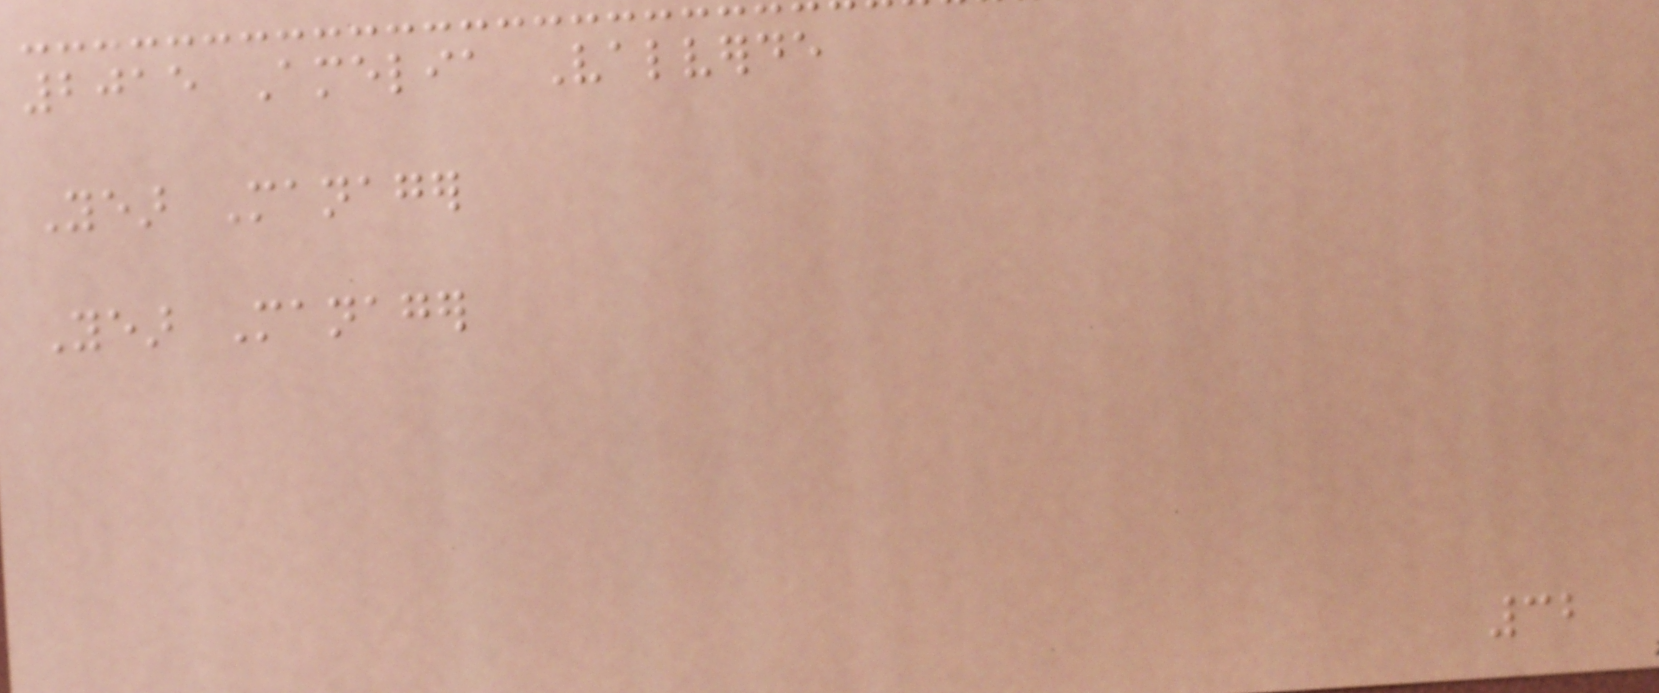2015 Amelia Valverde
Year Manager
Year Manager
32
